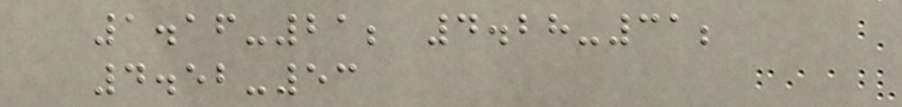1.16-21; 4.28-31;
4.52-53
